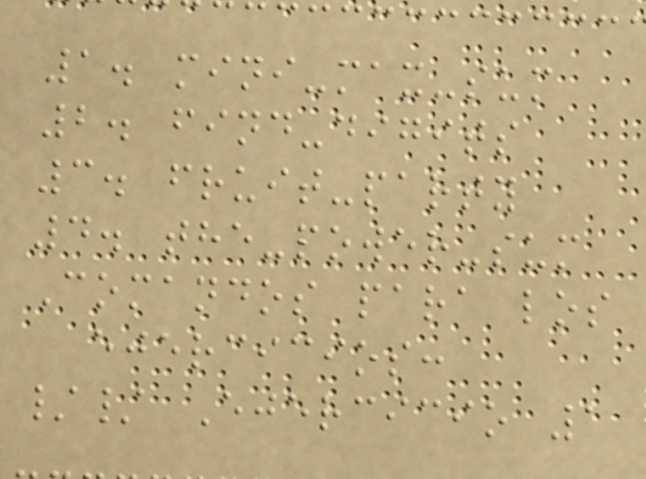1. mini-max-sum
2. find-digits
3. fruit-party
4. the-power-sum
Comandos para los
ejercicios:
// Ejercicio 1
